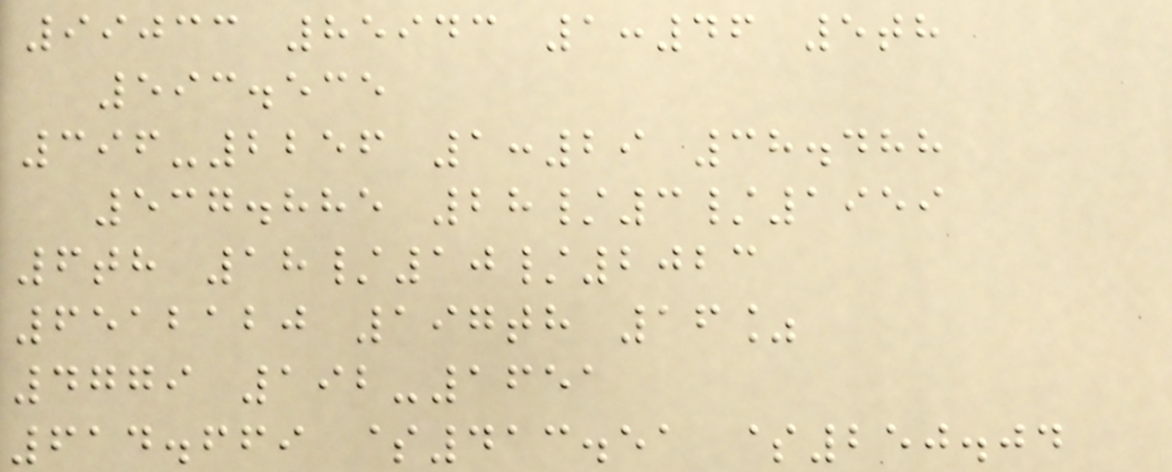99033 85943 1:46 5th
593.535
396-2256 1:29 38.488
537.885 28/3/1959
6th 18/10/2023
6512120 197th 16%
4779 192-1651
614.669 $413.51 $250.04
